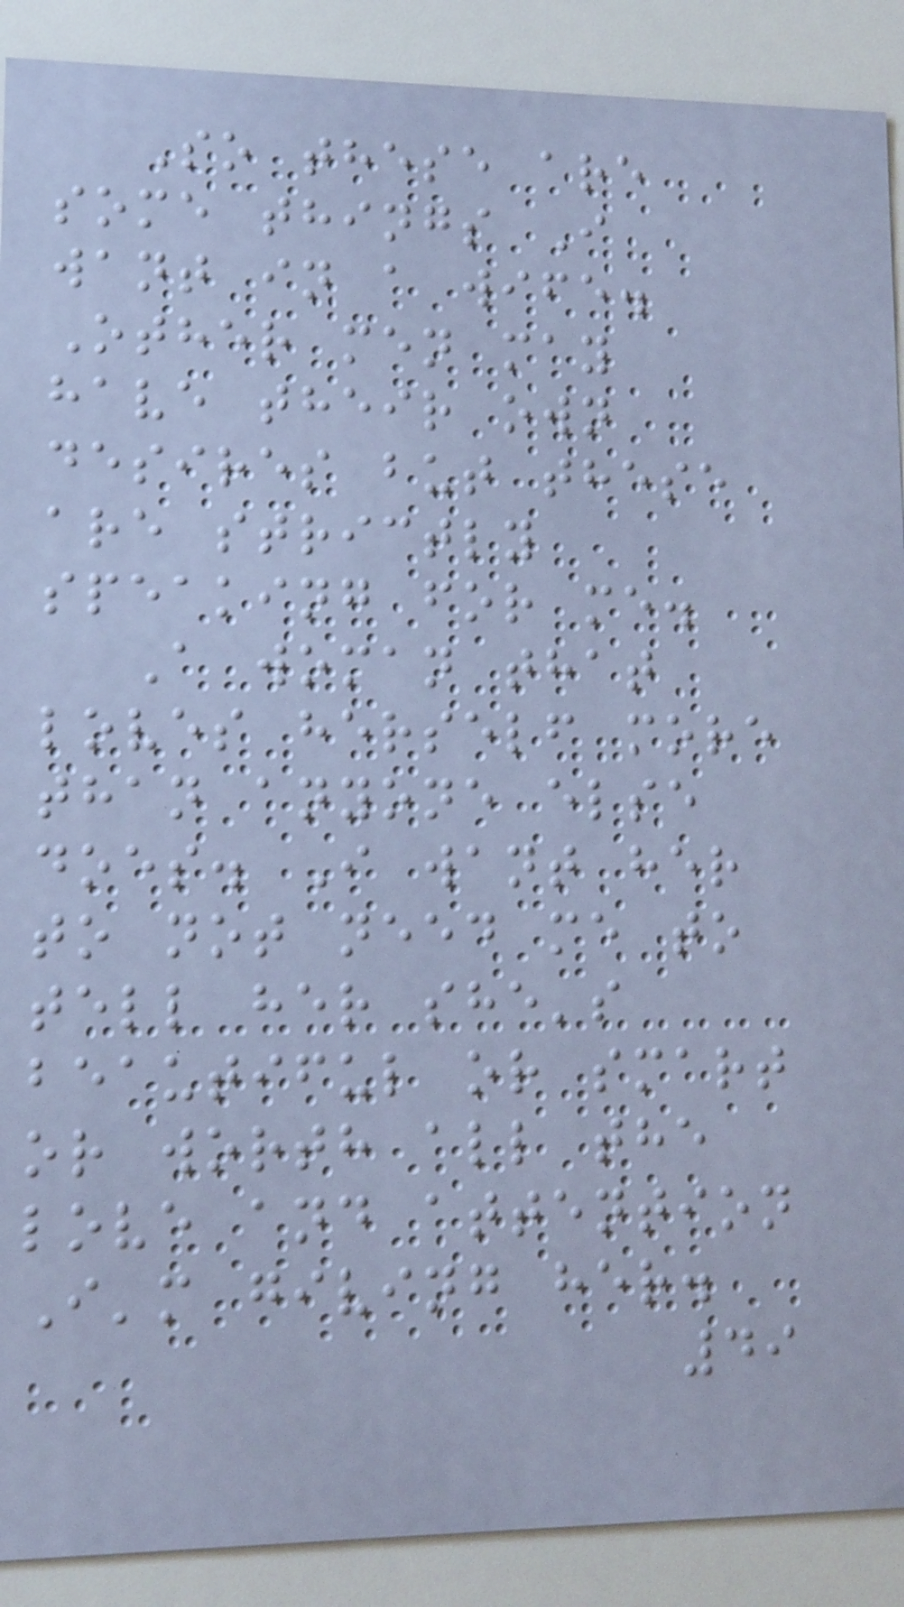So these are
some things I
want in a wife.
Other men may
have their own
desires but these
are strictly
speaking for me.
A woman that
loves herself more
than anyone else
does. I want her
to not need me to
tell her she's
beautiful or smart
or worth all the
love and attention
I'm giving her.
49
